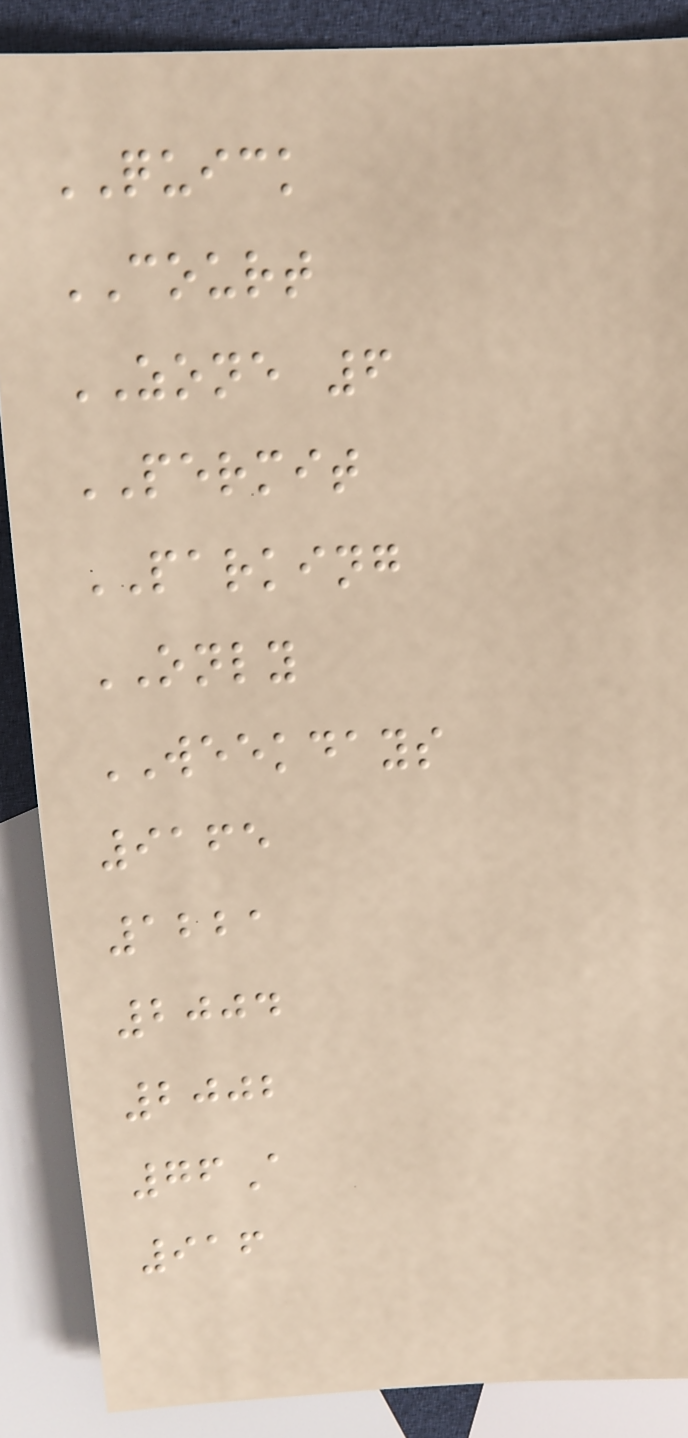QUICK
COURT
ZONE 6
PERMIT
PARKING
ONLY
WEEKDAYS
9165
1221
2004
2002
76A
916
